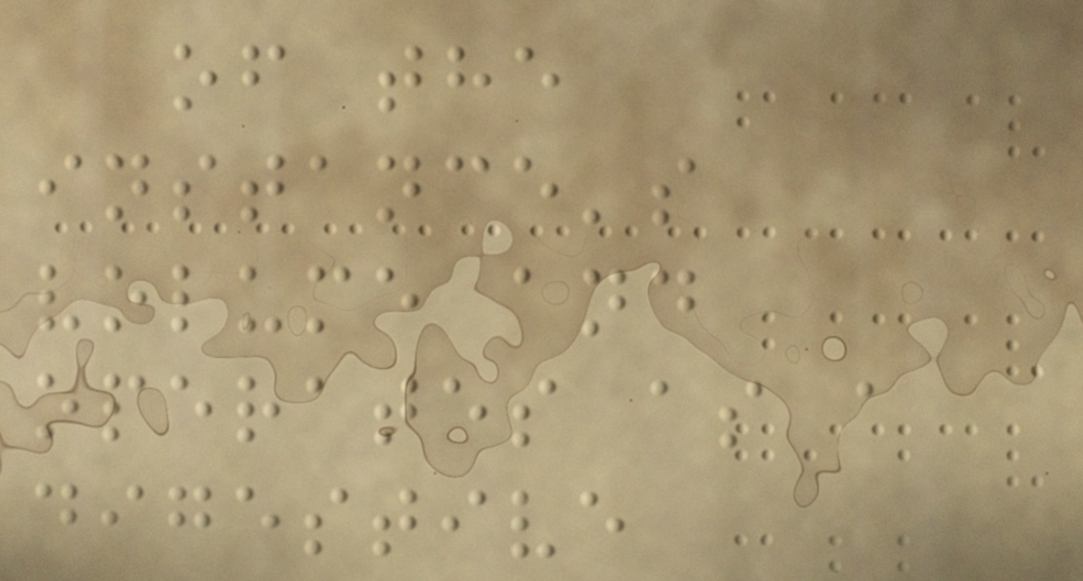of the
instance's
volume and
operates as a
digestive
